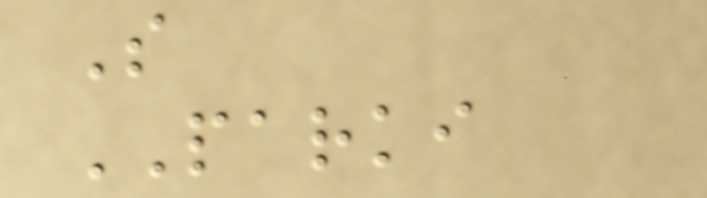S
PARKI
